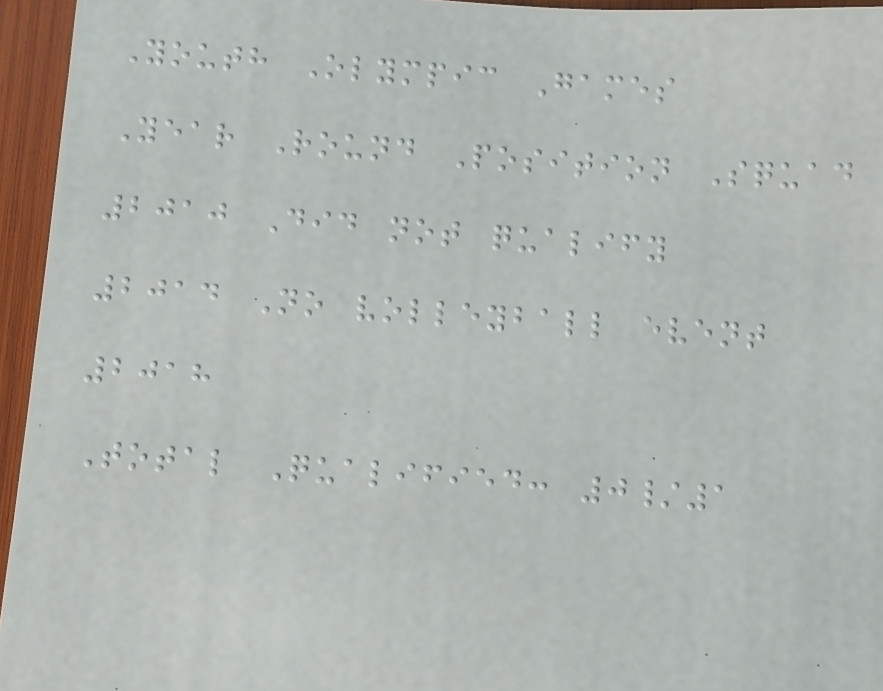Youth Olympic Games
Year Round Position Squad
2010 Did not qualify
2014 No volleyball event
2018
Total Qualified: 0/1
